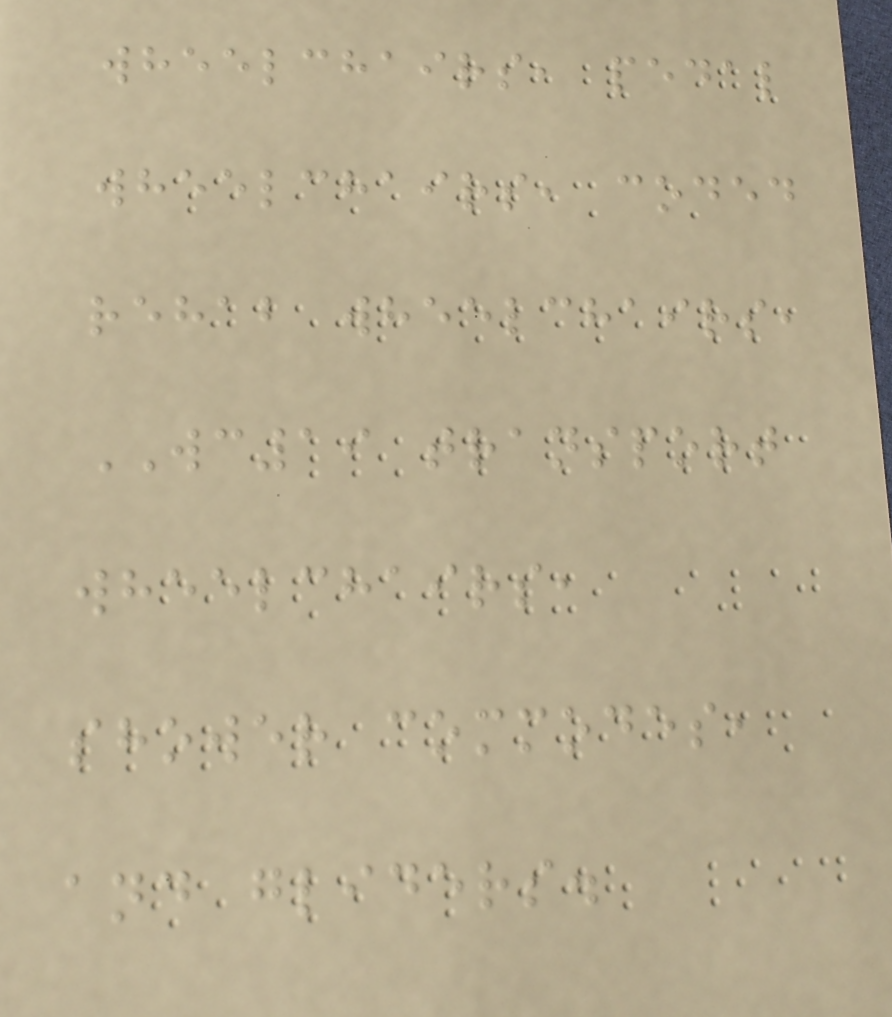wheelchairs, pedal
wheelchairs, coded
rehab wheelchairs,
WC19 transport
wheelchairs,
shower commodes,
and gliders.
